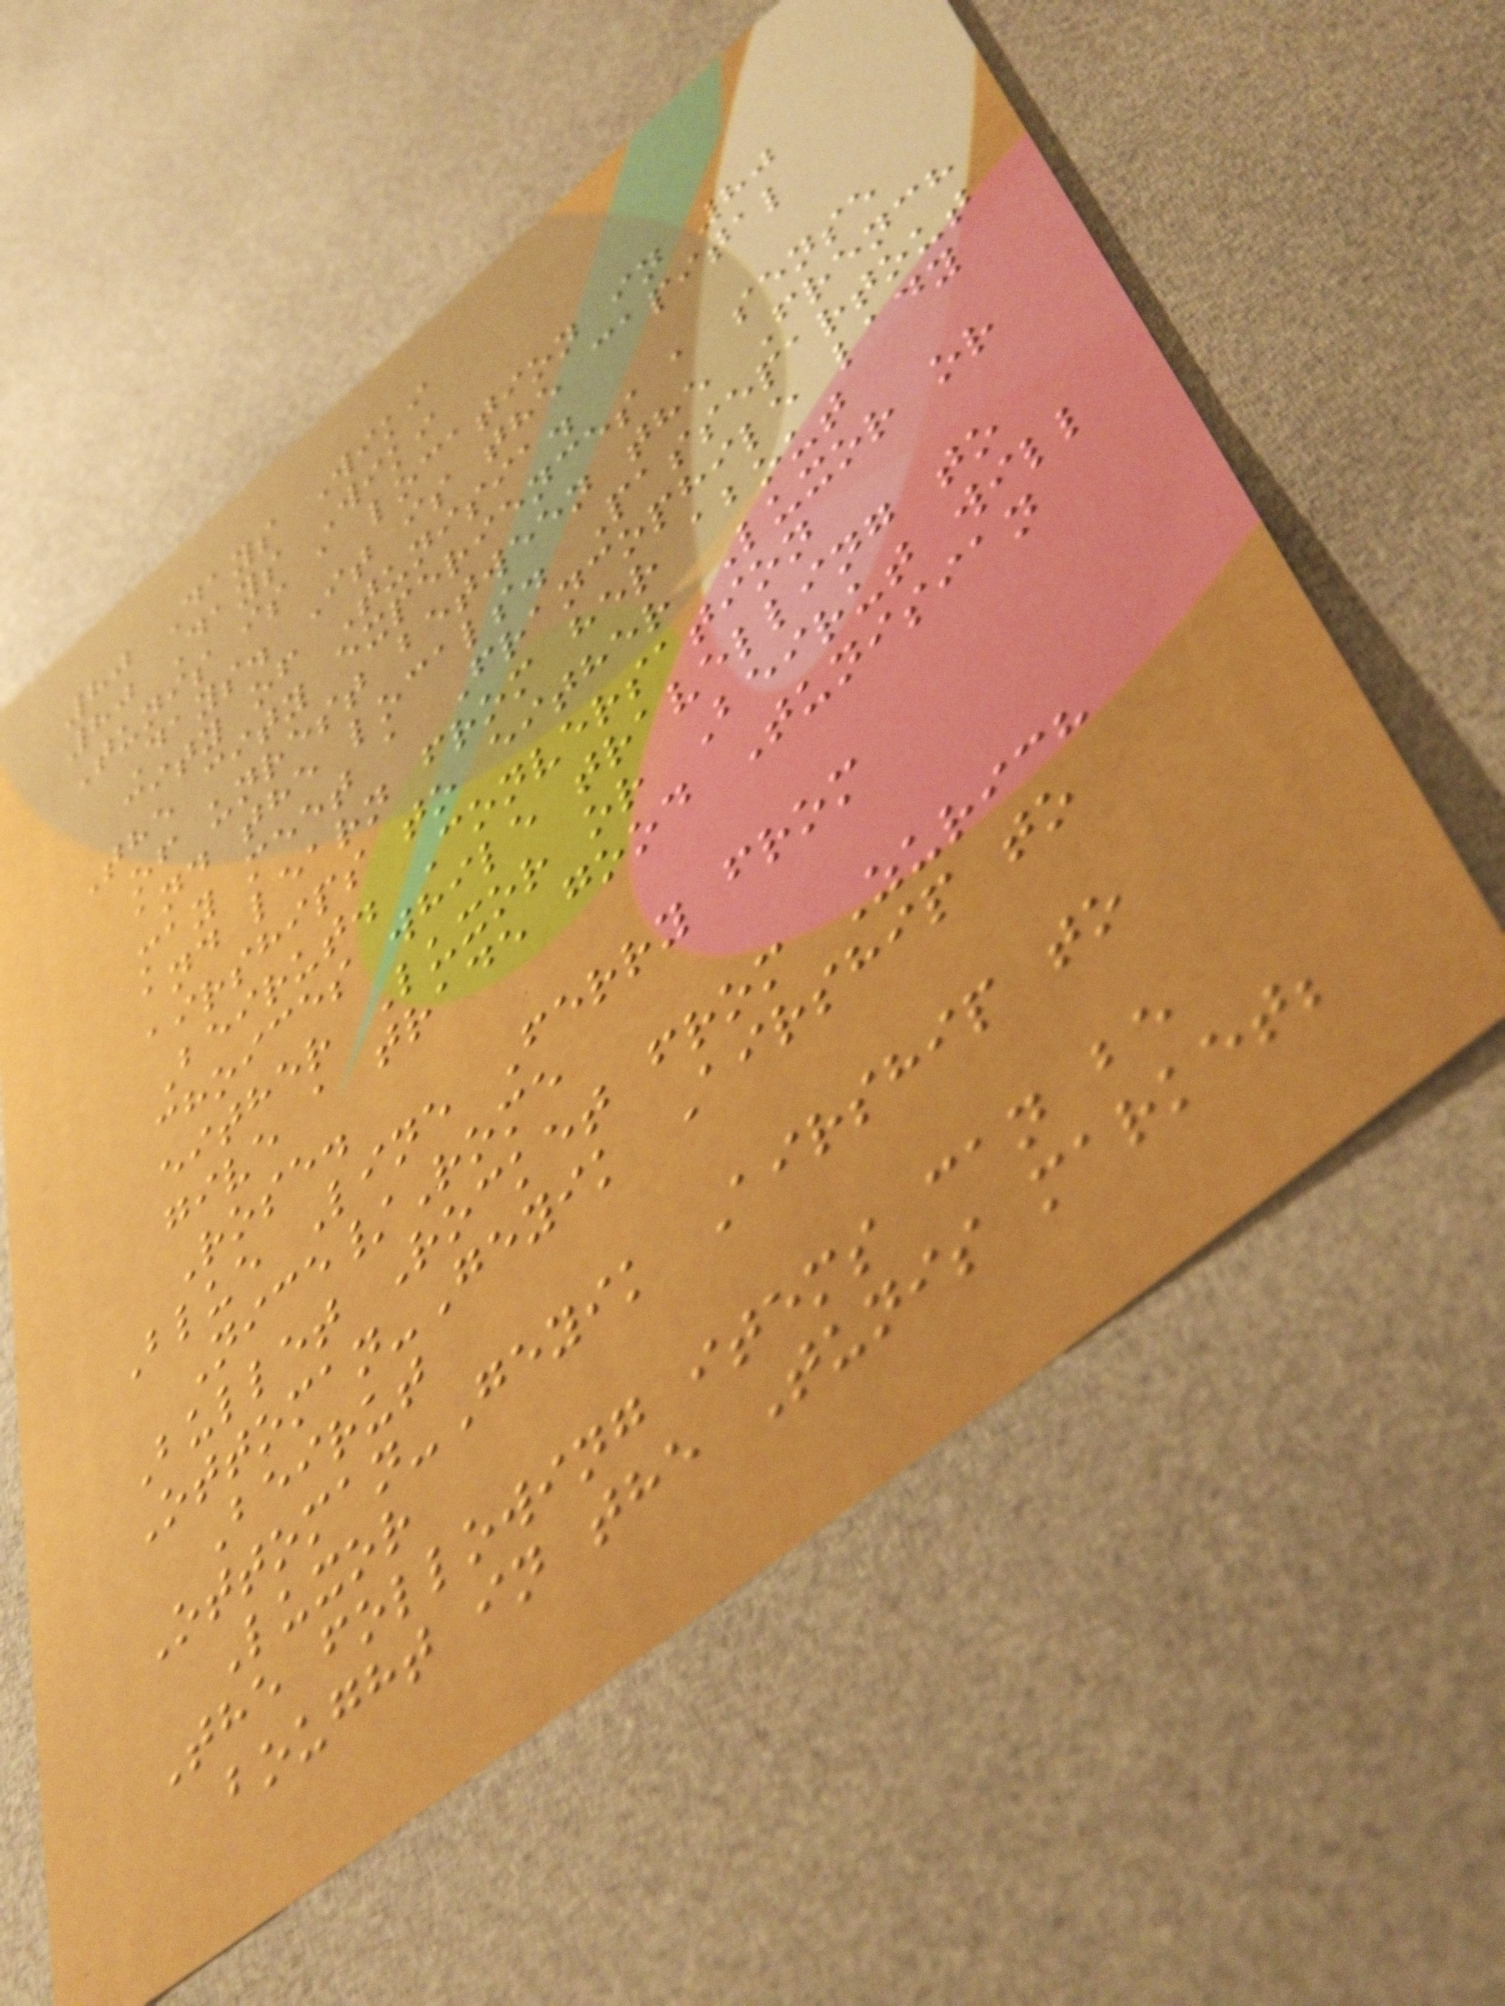80 Days Wiki
80 Days Wiki
Tunis is a location in 80
Days. It is the capital
city of Tunisia.
The city experiences a sense
of unrest between the French
and the locals. Passepartout
may meet a Francophile lady
and learn from her about
airships to either Luxor or
Beirut. Conversation
choices while travelling to
either Luxor or Beirut will
give a trade good Tunisian
Rose.
Blue Line Ferry from
Nice/Rome
Bullet Rocket from Zurich
Ottoman-Geyik Airship to
Beirut
Ottoman-Geyik Airship to
Luxor
The following items can be
bought in the Tunis market;
